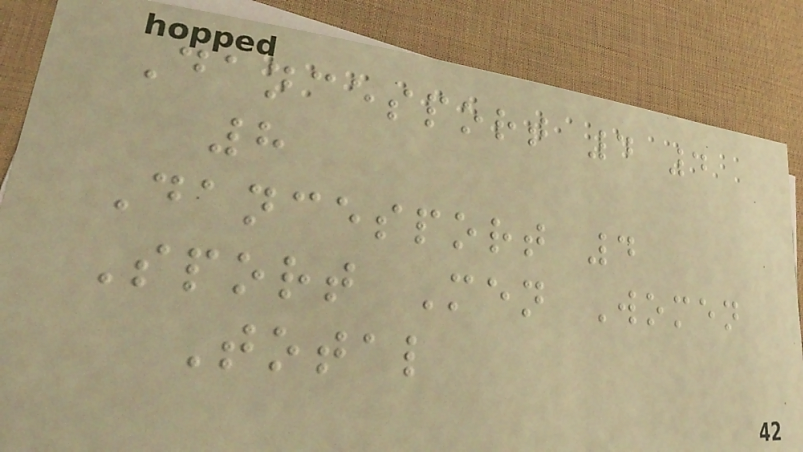Dancesport 4 4
8
Dancesport 4
Sport Men Women
Total
